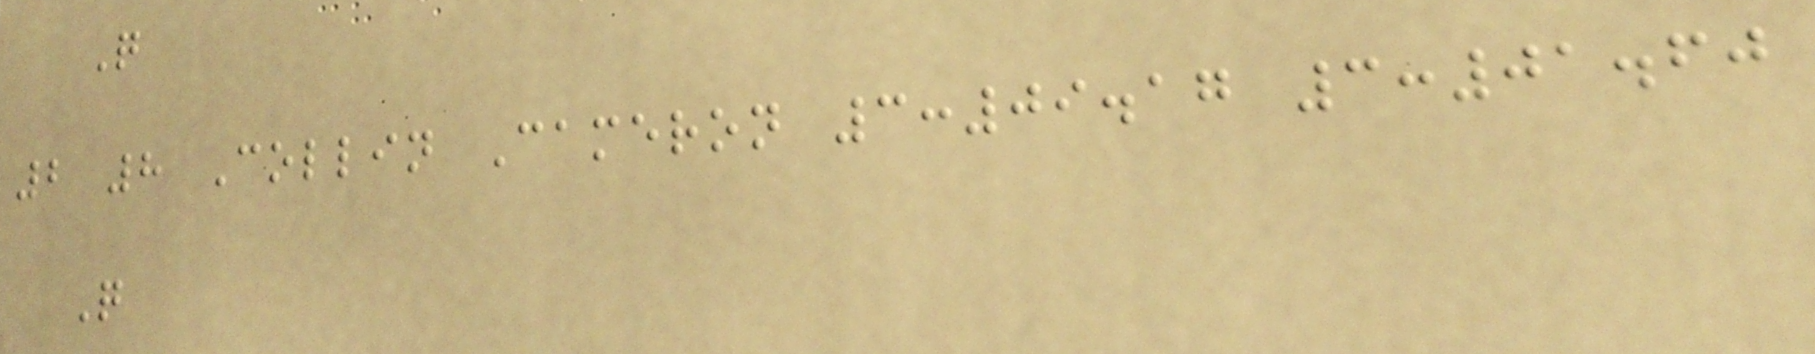Q
2 8 Collin Cameron 3:09.17 3:01.60
Q
